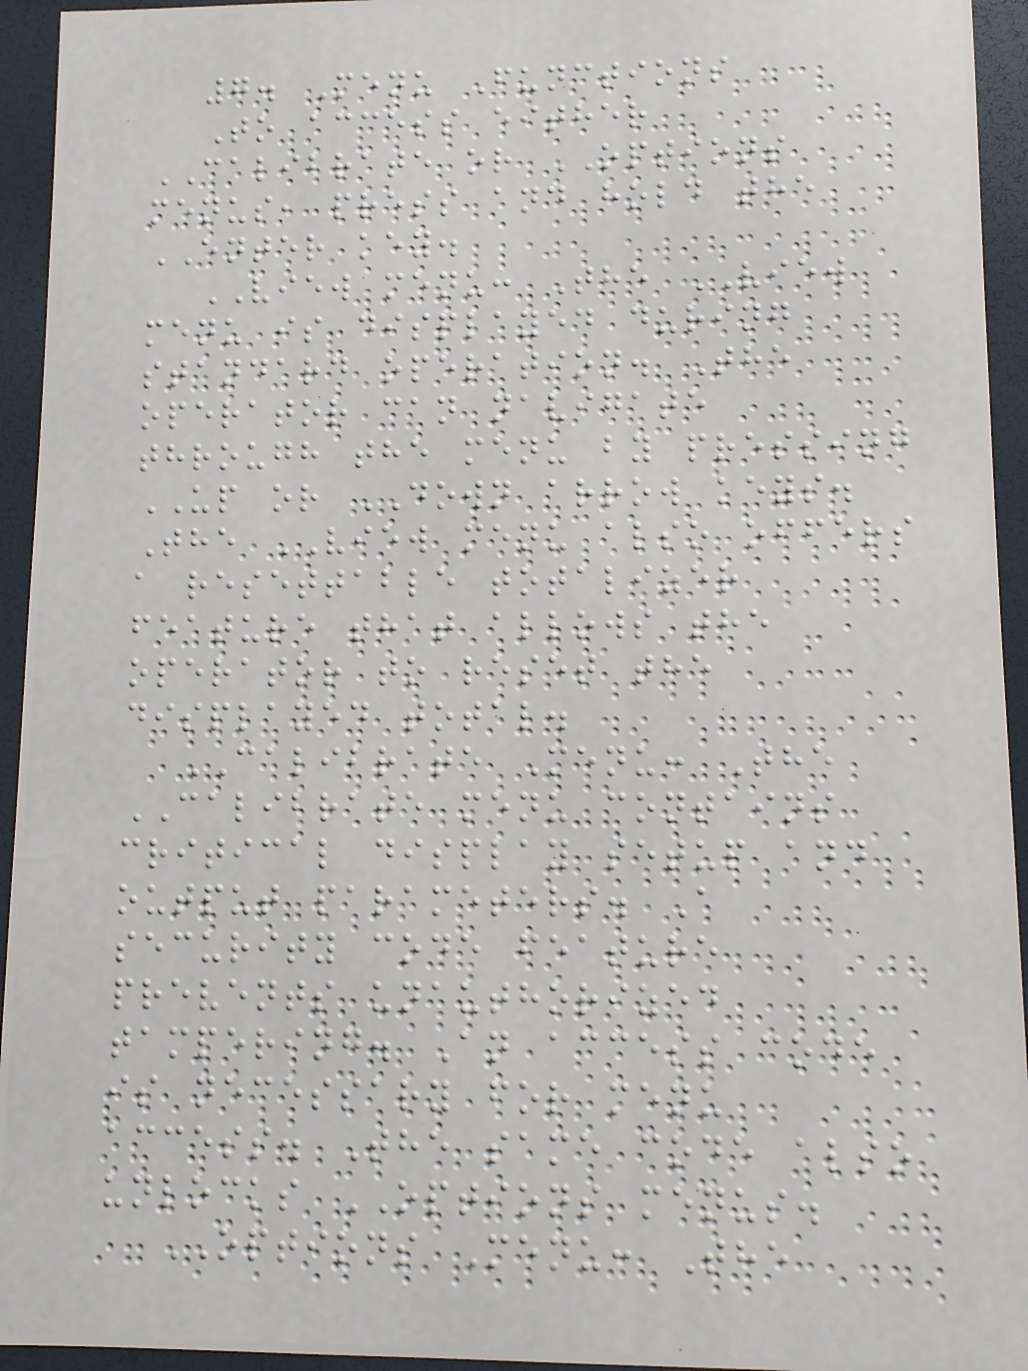7. Menu Functions
To access either
CALIBRATE or OPTIONS
menus, press and hold the
ENTER key.
VIEW menu: The VIEW
menu is displayed during
standard operation. The
operator can navigate
through the menu by pressing
UP or DOWN arrow keys.
The VIEW menu also offers
a resettable totalizer
feature that allows the
operator to reset the
displayed total.
CALIBRATE Menu: The
CALIBRATE menu contains
critical display setup and
output parameters. A
security code feature
prevents unauthorized
tampering. An access code
is necessary for menu
access. The same code also
unlocks OPTIONS menus.
OPTIONS Menu: The
